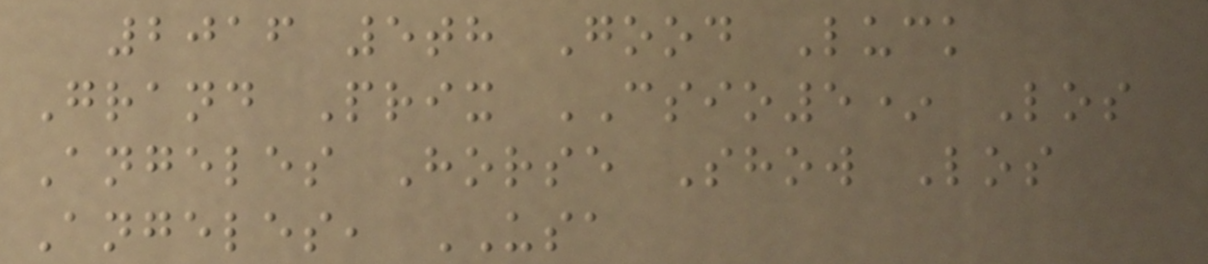2016 5th Good Luck
Grand Prix CSIO5* Los
Angeles Horse Show Los
Angeles, USA
